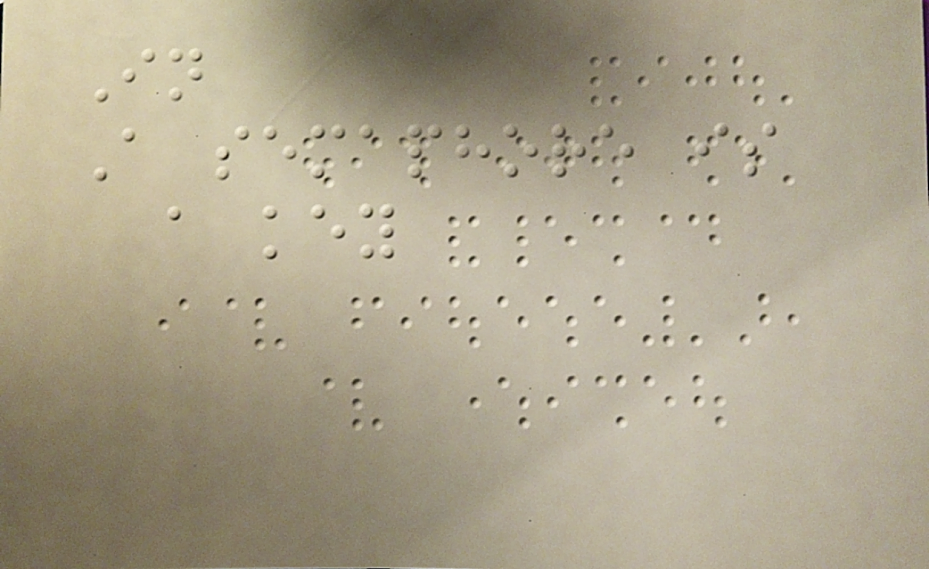In
A semaphore is
a key
